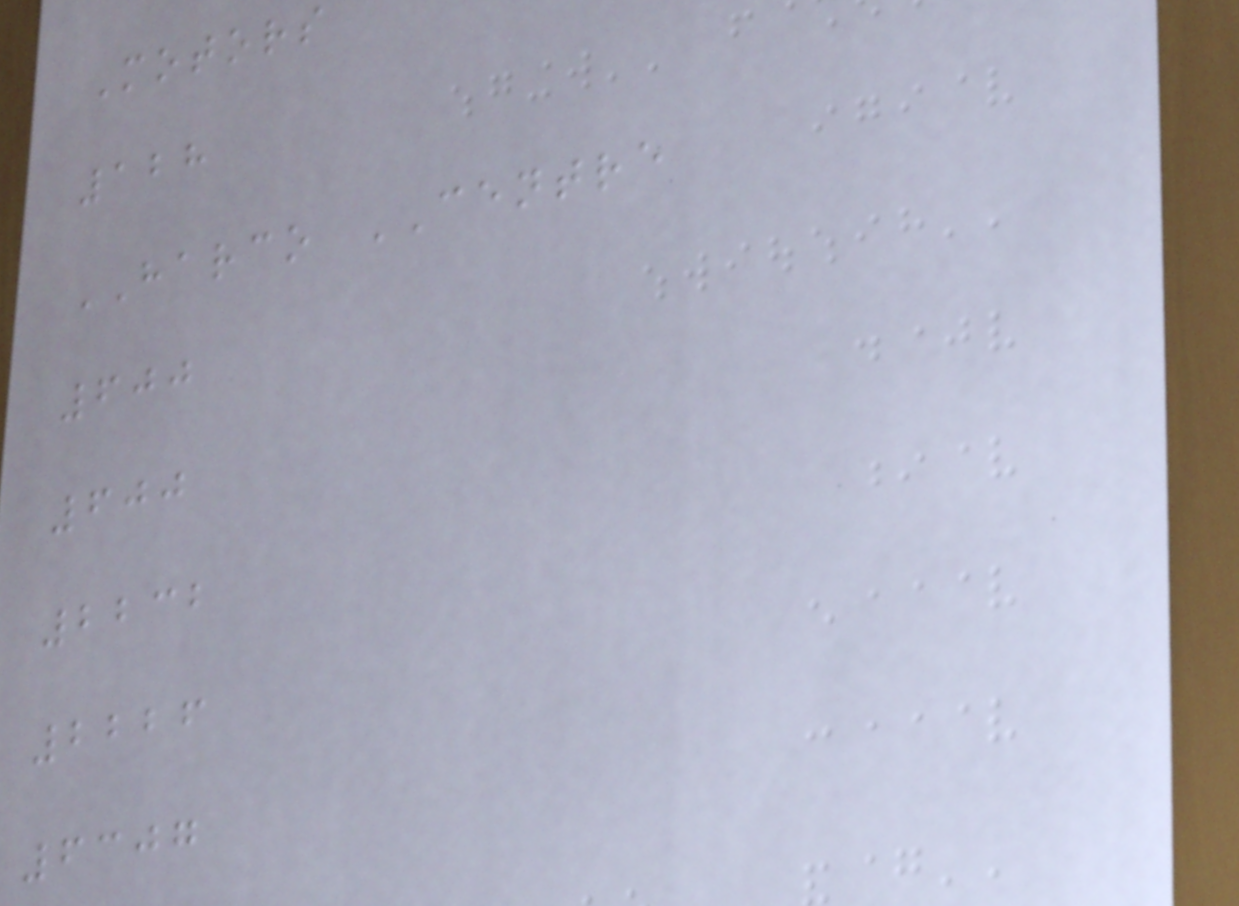Motors
128
HARCO CENTRE
600
600
2232
2226
6307
